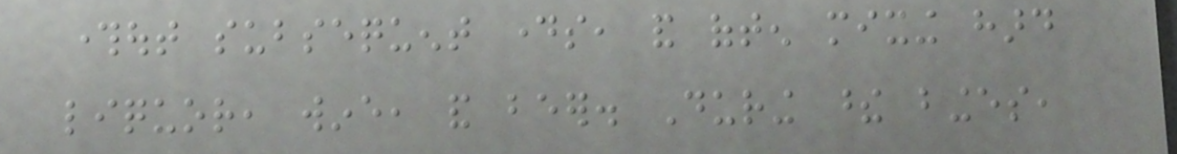throughout subsequent days, and often mixing hard
liquor, wine, and beer. During these binges,
